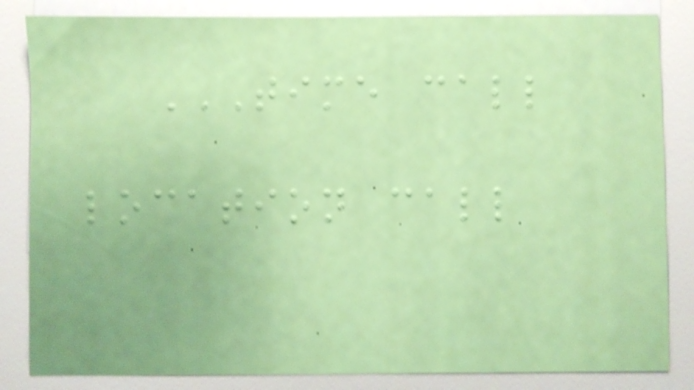TIME CALL
LOCATION CALL
